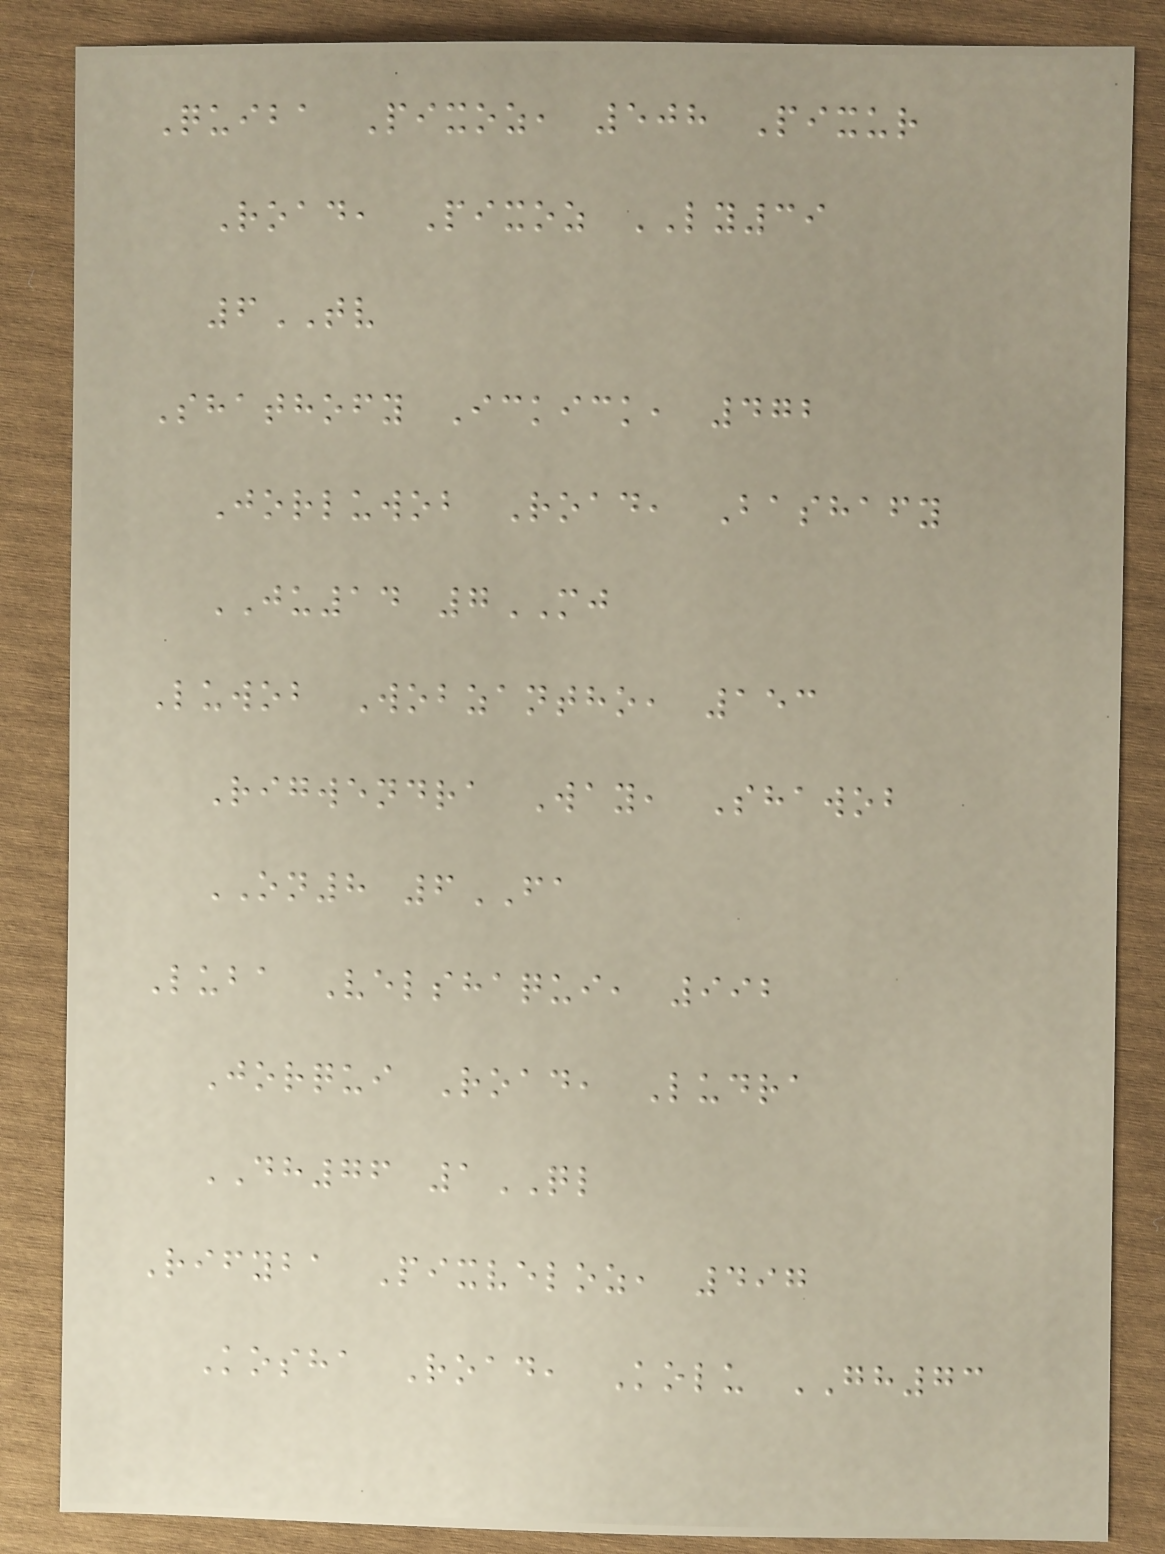Quiba Pixoz, 508 Pixur
Road, Pixoz LY39
6TV
Shathofy Ickick, 472
Jorluwob Road, Bashafy
JU14 7MJ
Luwob Wobzantho, 153
Rigwendra Way, Shawob
ON8 6FA
Luba Velshaqui, 992
Jorqui Road, Ludra
DH76 1QL
Rifyba Pixveloz, 497
Kosha Road, Kolu GH73
